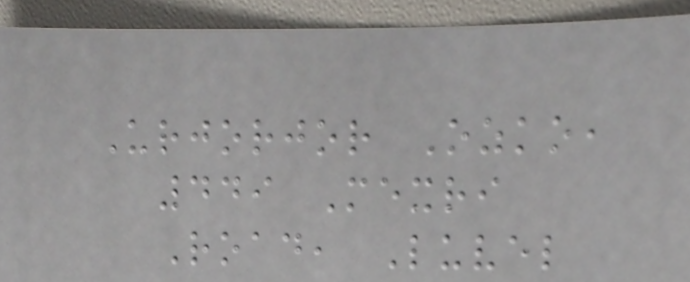Urjorjor Ozko,
449 Mexri
Road, Luvel
